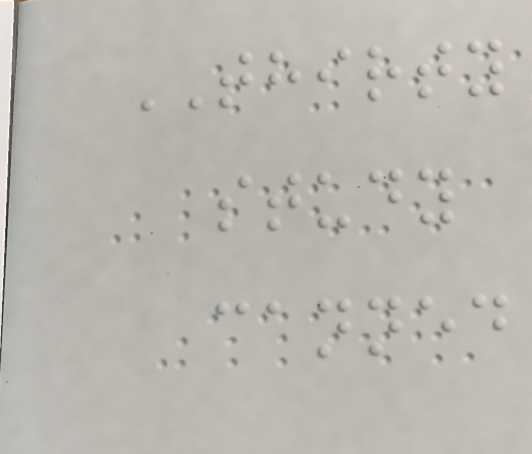THIRTY
study
canned
